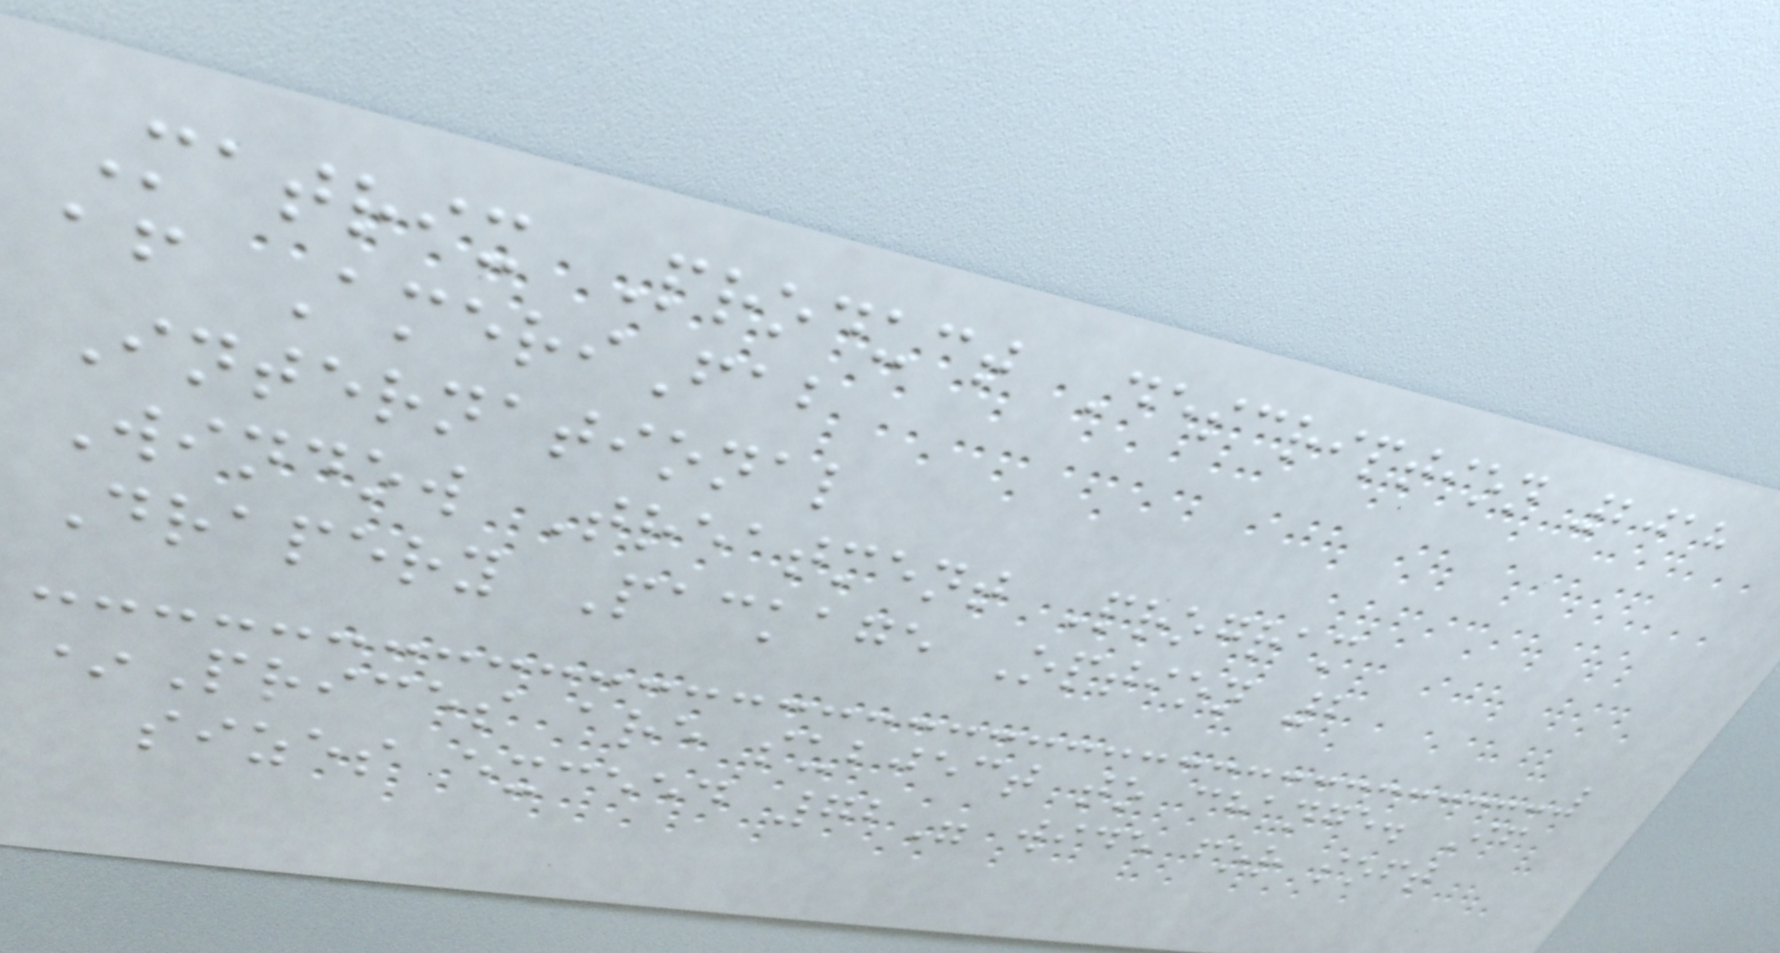Matrix Product Description 2018
af AmeriFab
International
Window Treatment Program
Drapery Package Option 2
*Prices are subject to change. If
sizes exceed 72" wide for soft
